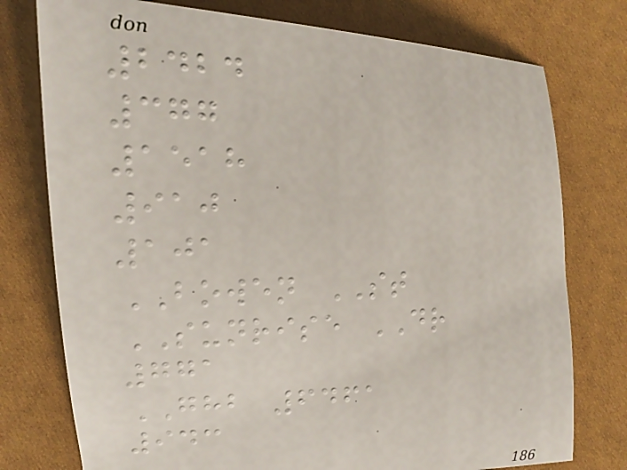2424
377
1518
910
101
BOWEN ST
SUNRISE DR
771
GHB 6461
943
